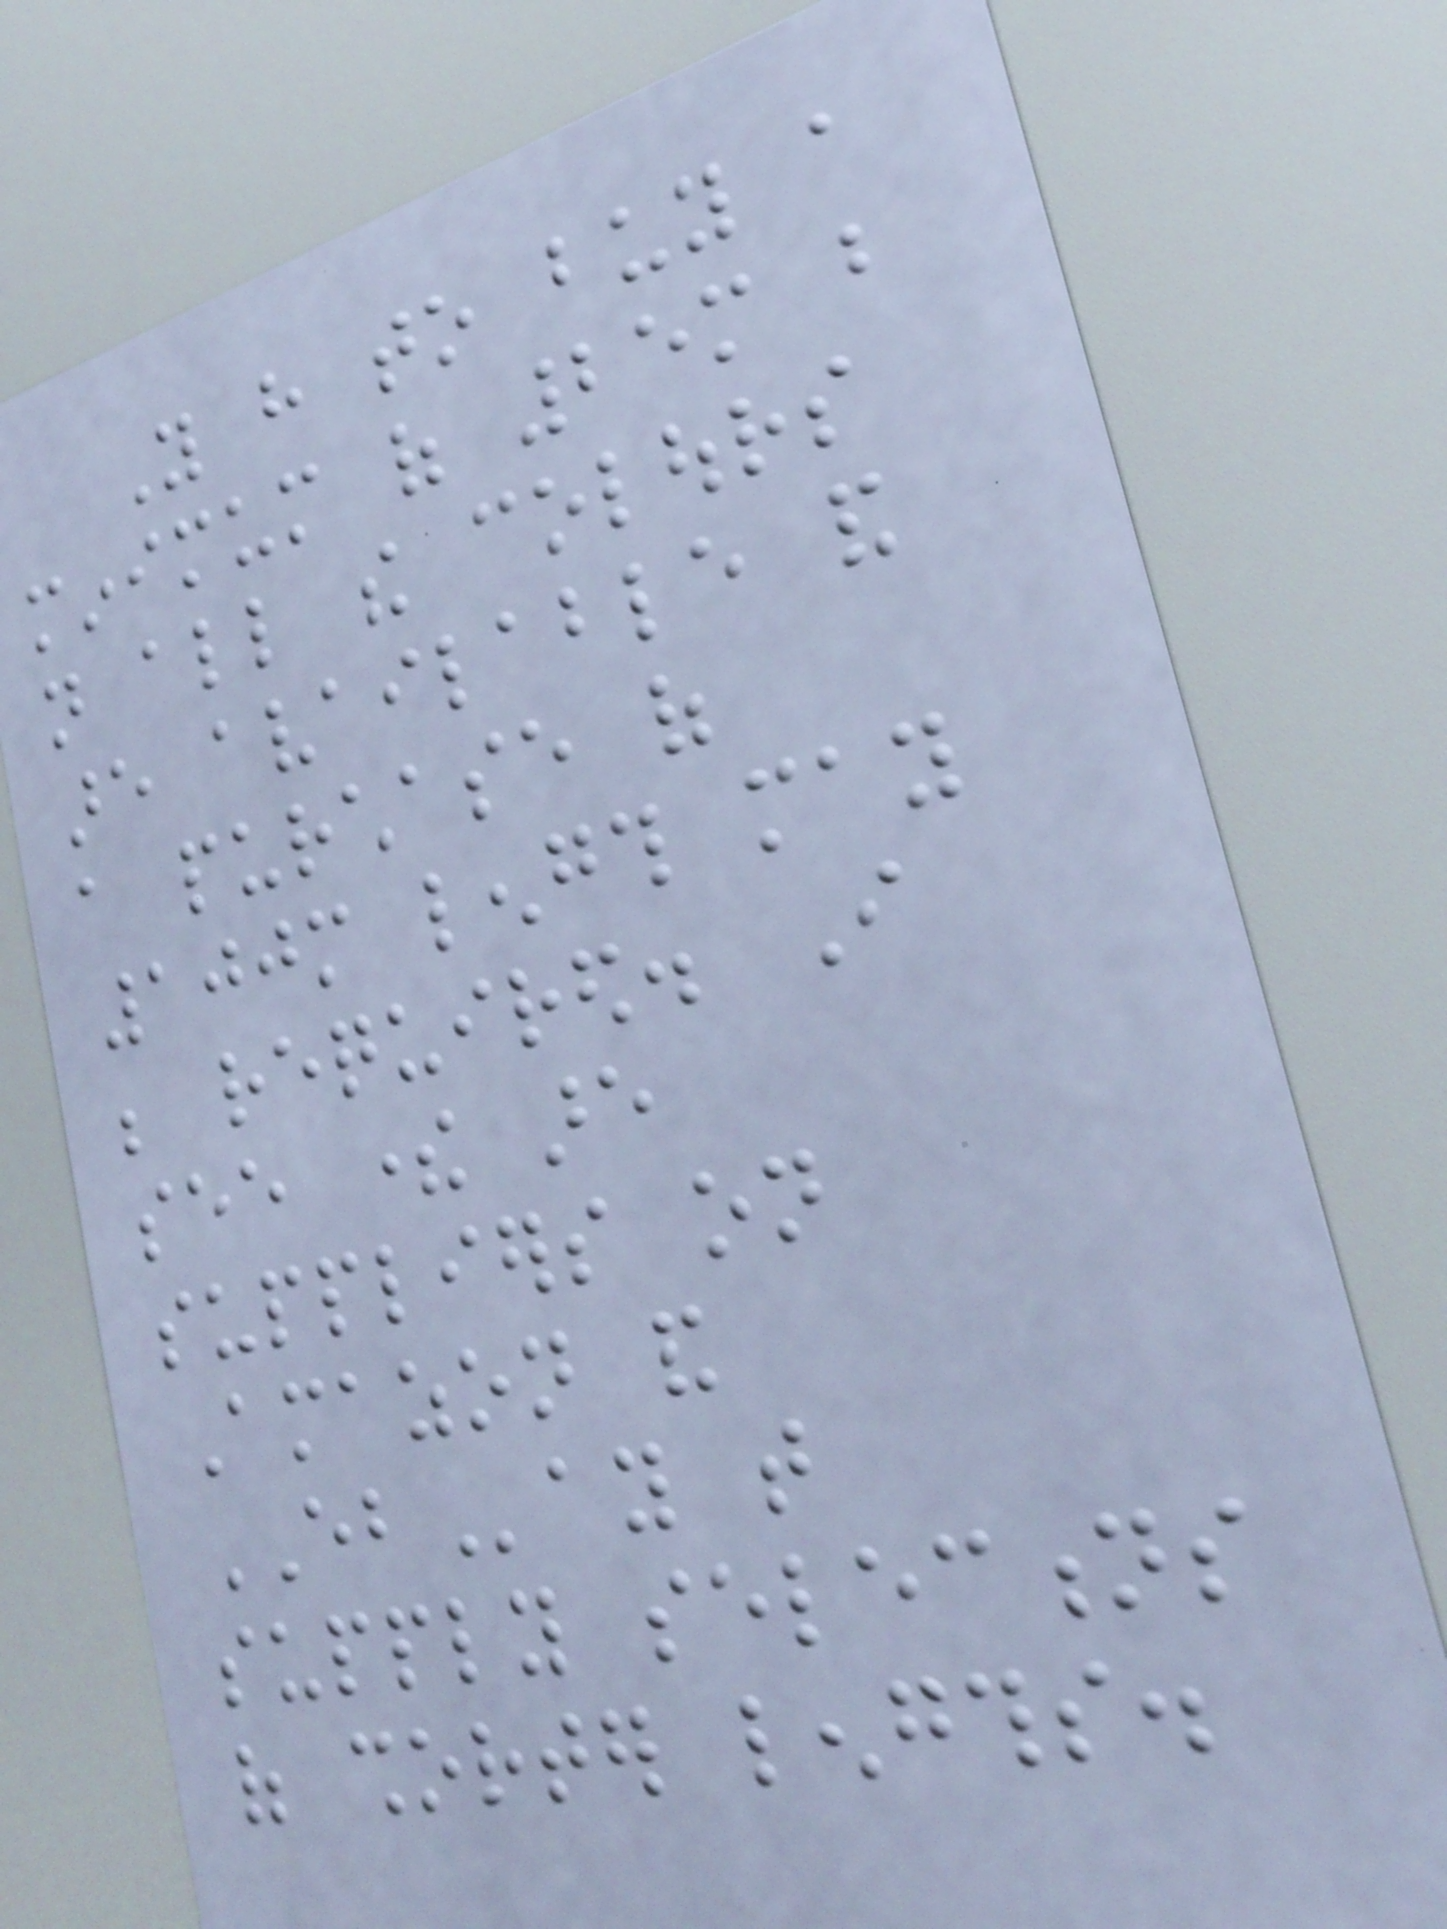You have to buy a
minimum of 25m but
not all the colours
are available and
a purchase of
100m length may
be required. I
see there are
suppliers on
Amazon and
EBay that
supply selections
of shorter lengths.
